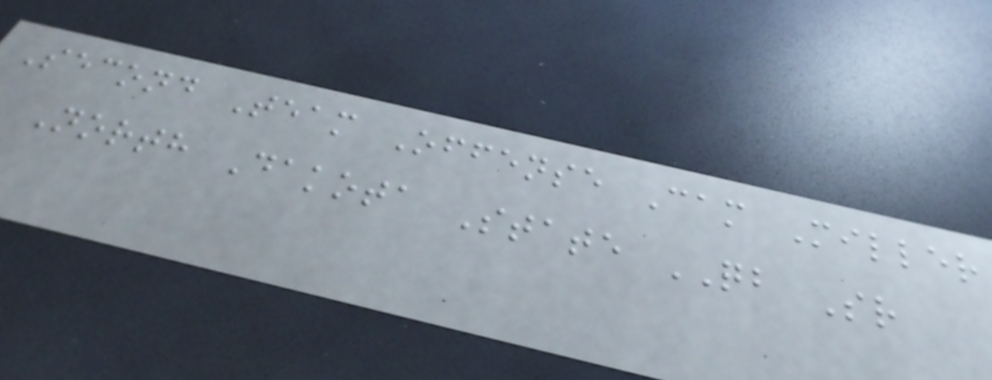Second Team Offense Cam Miller
North Dakota State QB Sr
